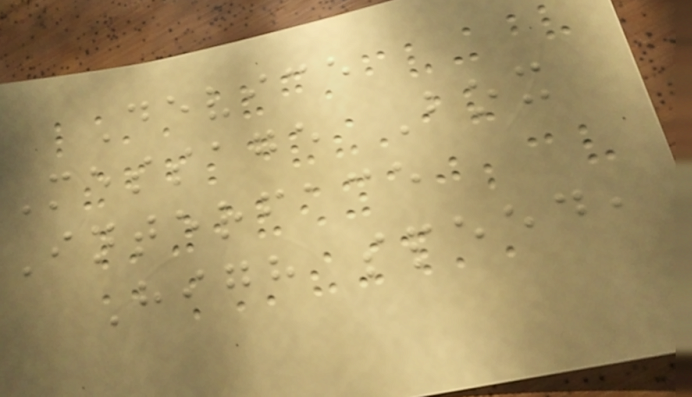Device
Message Box
Interface
High speed,
